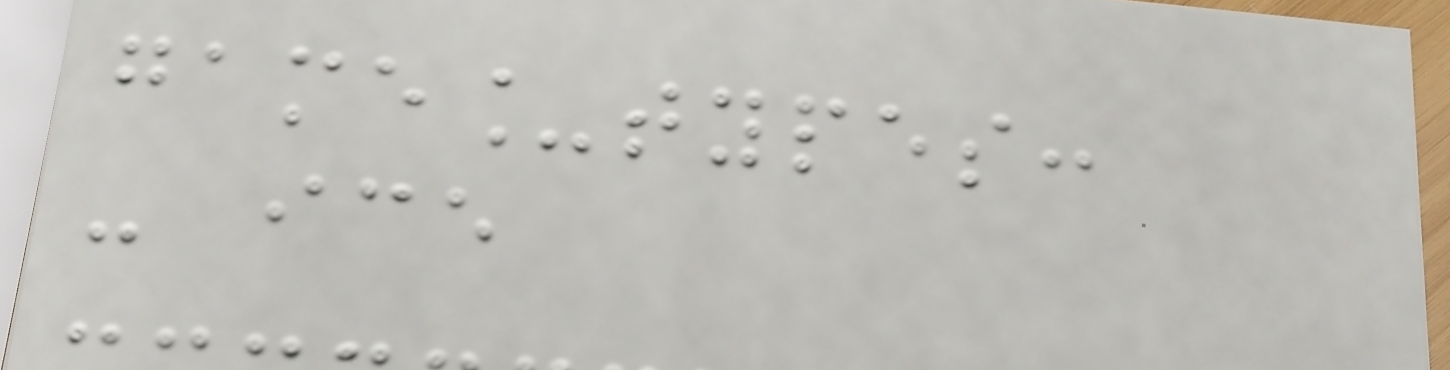game_types:
- ice
